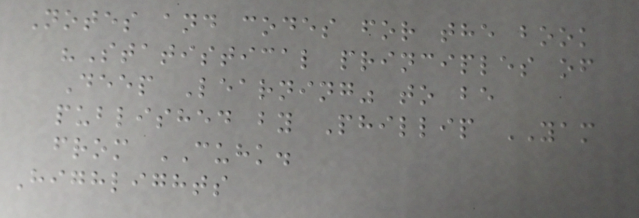Notes and codes for the book
"Statistical principles of
Deep Learning" to be
published by Phillip YAM
from CUHK.
Highlights
